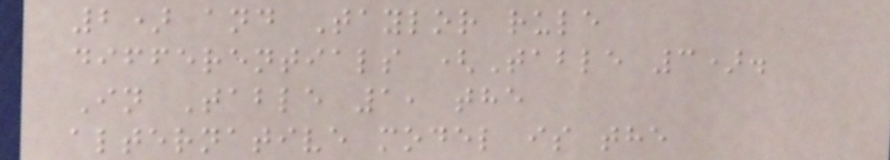2) and Taylor rule
differentials (Table 3).
In Table 1, the
alternative model is the
